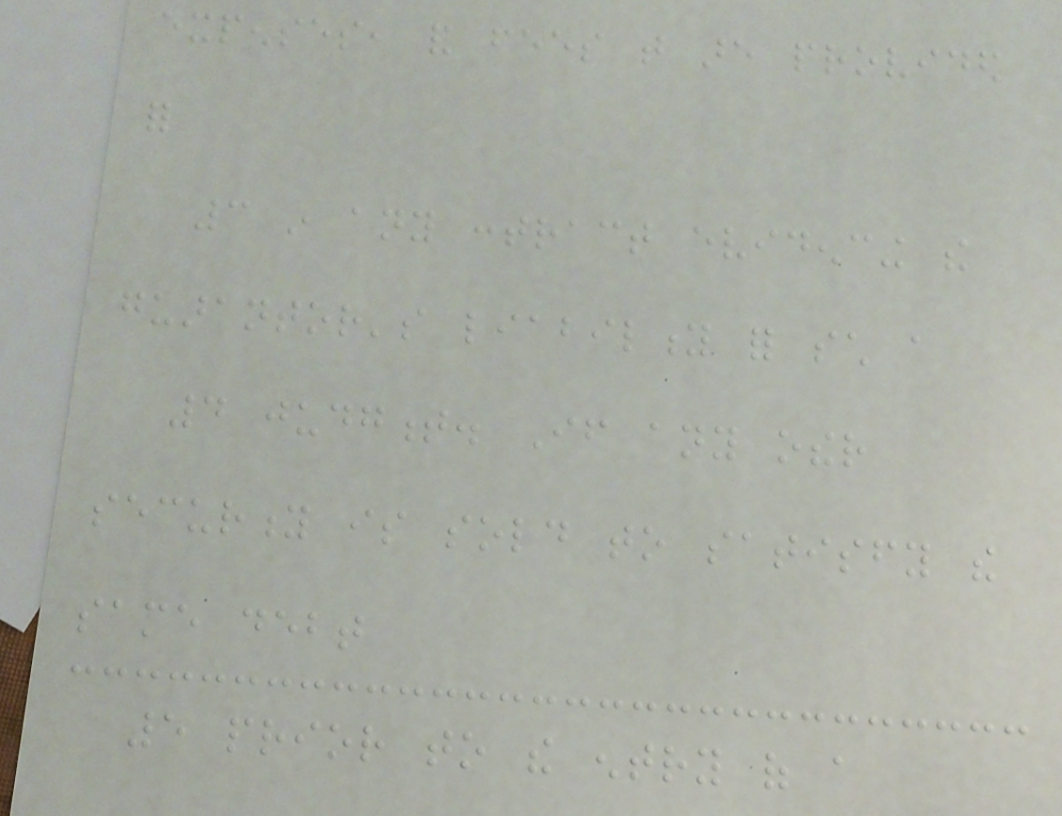expenses, and fees that are provided
for
3 in any contract evidencing the
guarantor's liability for such a
4 judgment. If any other
security is sold to satisfy the
same debt
5 prior to the entry of a
